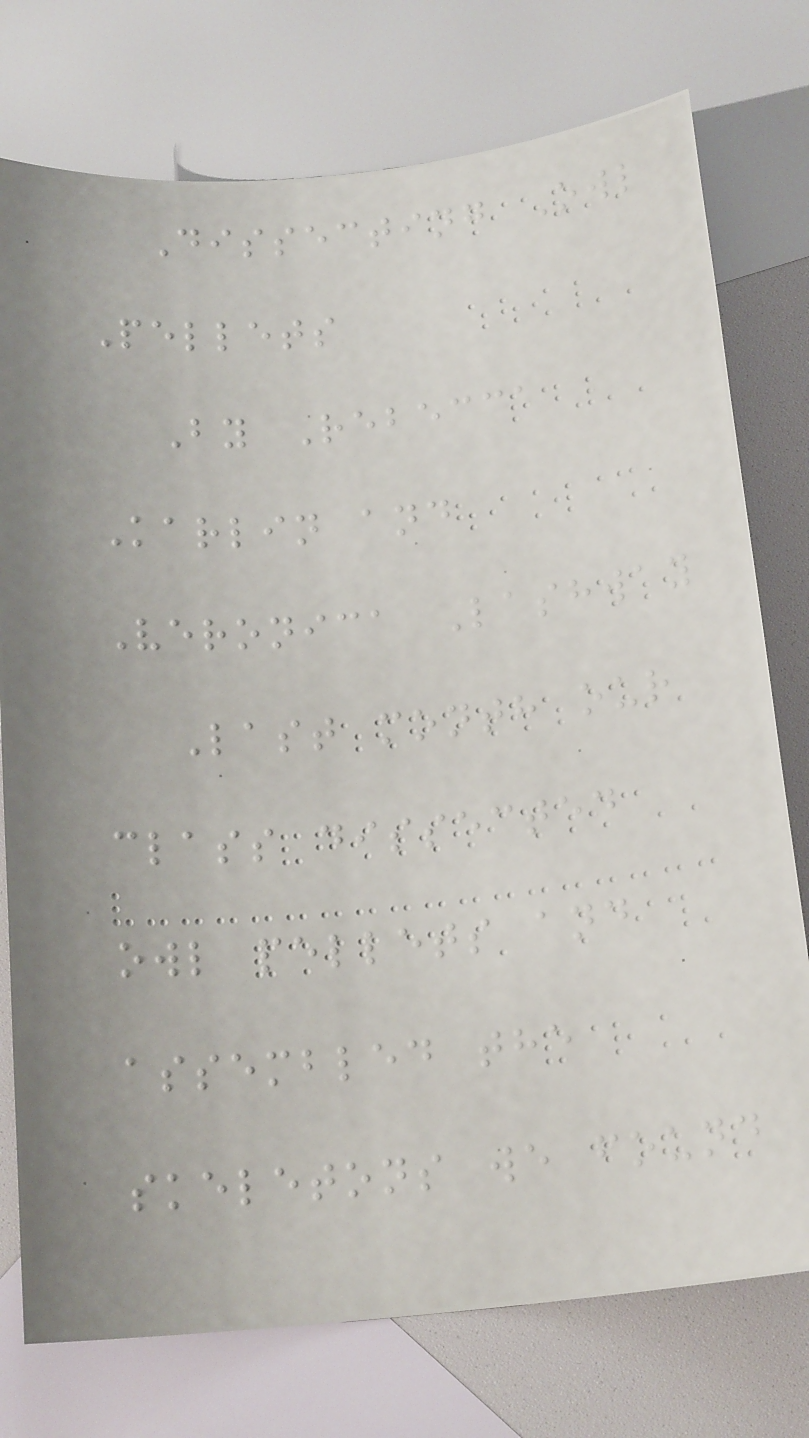Dissecting Owl
Pellets
By Rebecca
Karlin and
Veronica Lashway
Last month our
class dissected
owl pellets and
assembled the
skeletons we found
